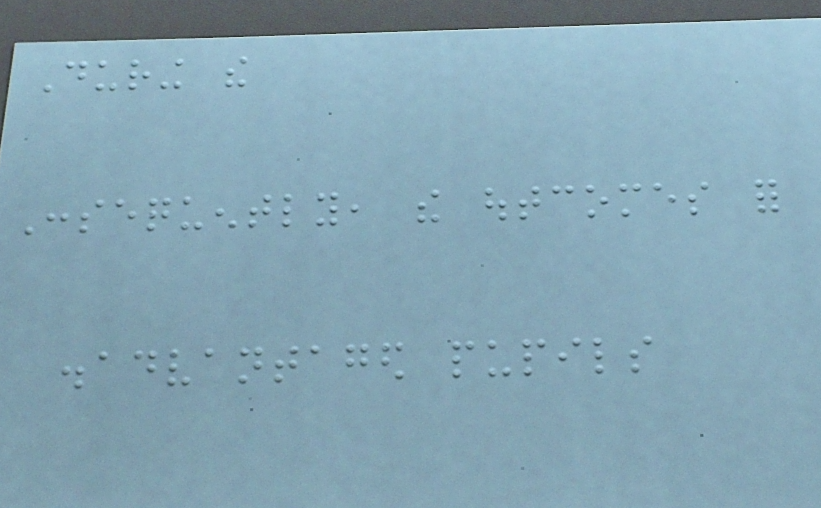During the
Consequently, the outcomes for
disadvantaged pupils
